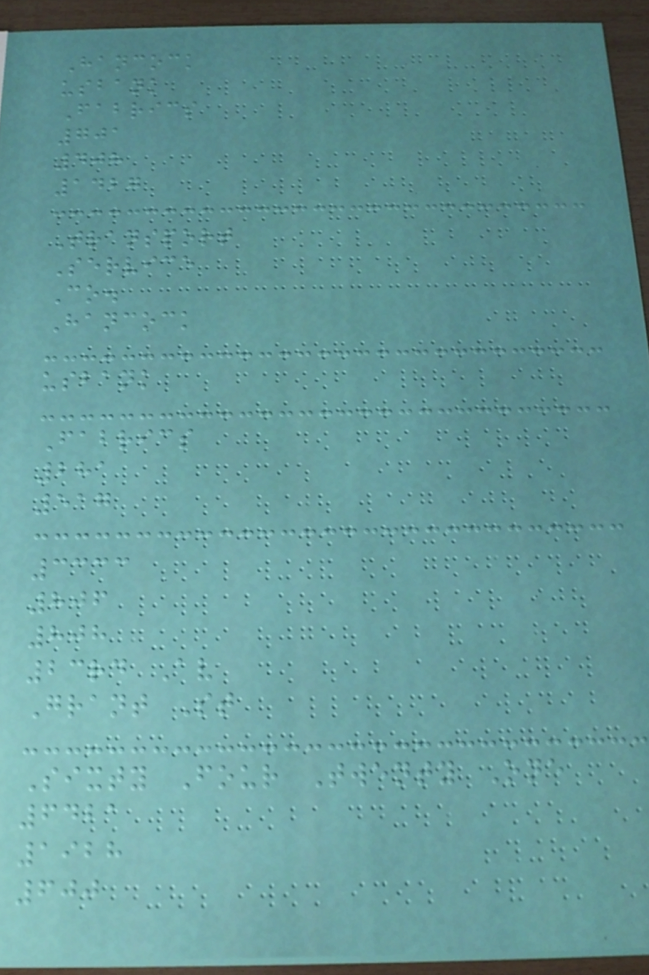Hancock
usbank
Fabrics
701
408
1427
Transport
Service
Co.
Hancock
usbank
Fabrics
281
517
3333
806
808
23rd Av
Grant St
Sixty Four Twenty One
6421
1928
600
